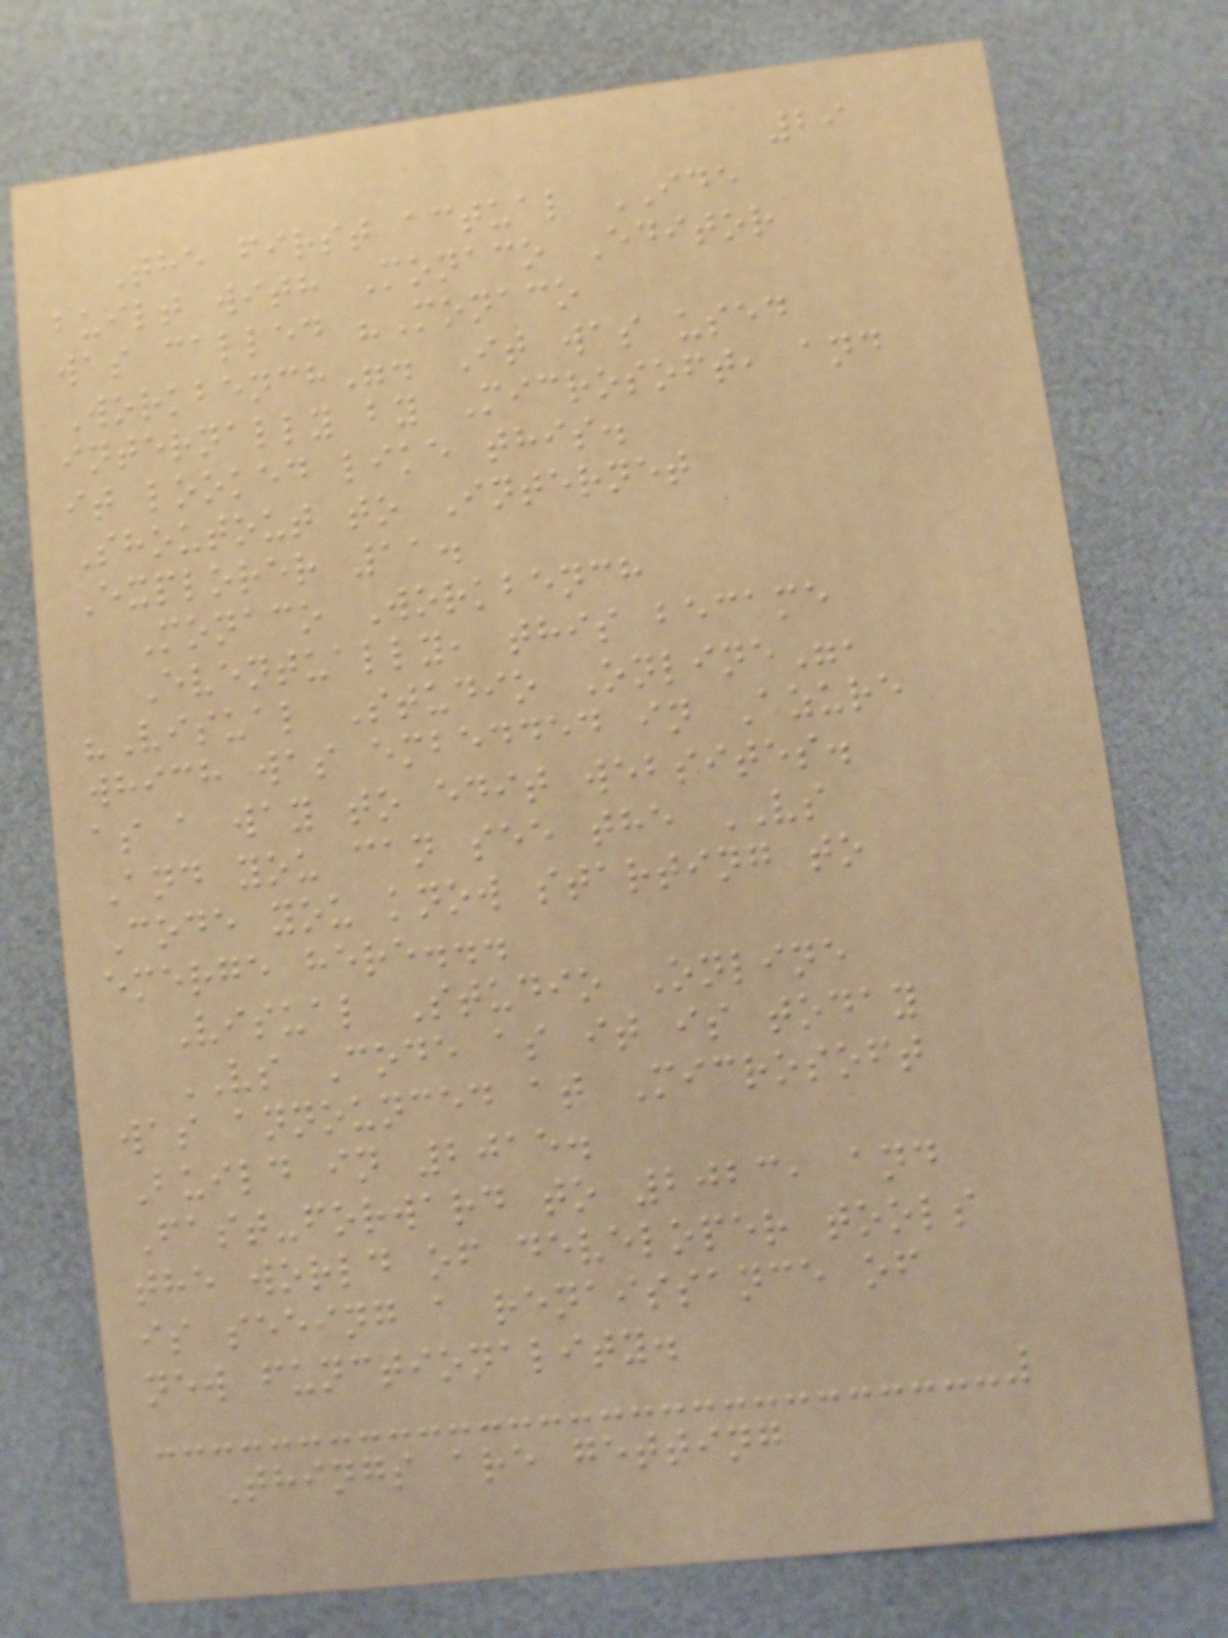29
The first actual IDE
built with Monaco Editor
was called "Monaco
Workbench". It was used
internally by Microsoft, and
it looked like this.
Shoutout to Internet
Explorer 11.
Monaco Workbench
Eventually, this became
"Visual Studio Online",
which was embedded in Azure
as a way to edit websites.
And you can see the VS
Code you know starting to
emerge here...
Visual Studio Online
VS Code as it is today
was announced at Microsoft
Build in 2015.
Fast-forward to 2023, and
the world of developer tools
is seeing a renaissance of
new functionality.
Things are getting
